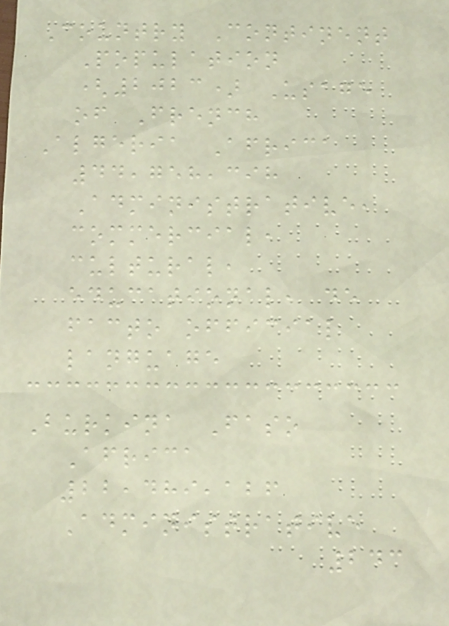Country Continent
Population
(2023) Usage
of French
Algeria Africa
44,758,398
Administrative,
commercial,
cultural,
educational, de
facto official
language
Burkina Faso
Africa
22,489,126
Administrative
243
